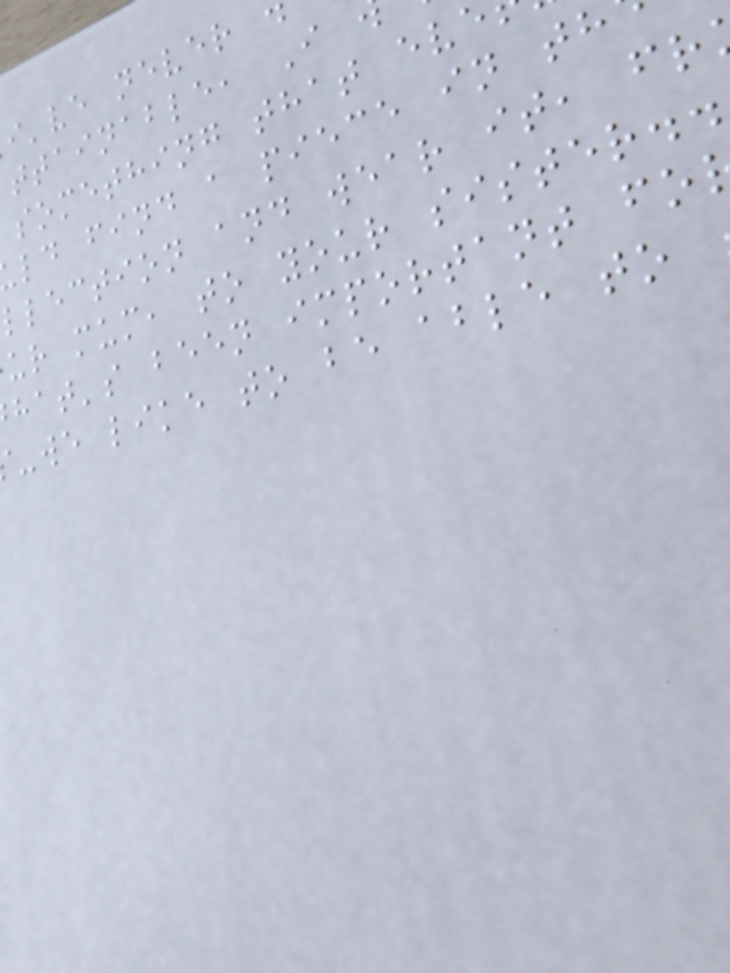i've never
ttainable, I
something that ev
ld find a piece in th
llection and wear it, fr
ur mum, to your sister..
hat's been important fo
-we like to be able to
